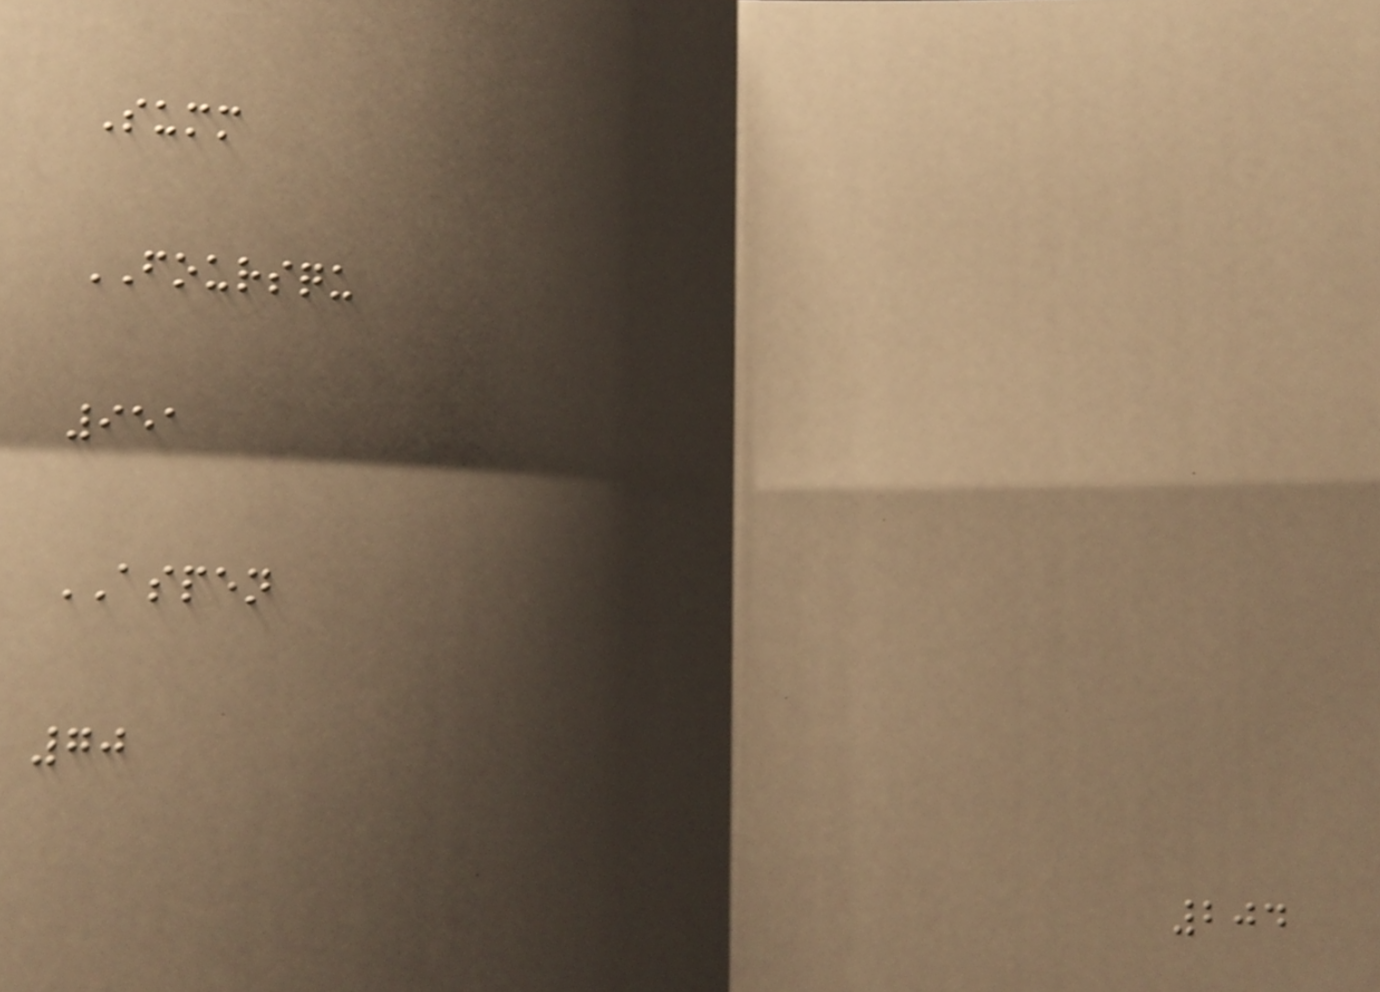Summ
FOURSQU
951
ASPEN
70
204
